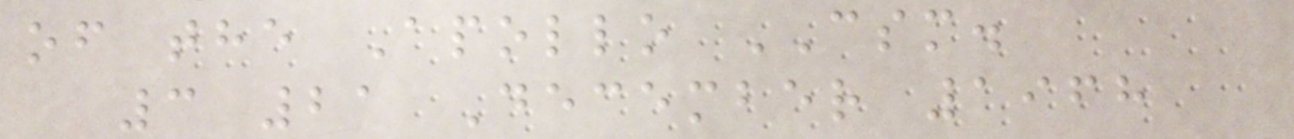of the Apollo CSM.
3 21 December 1968
